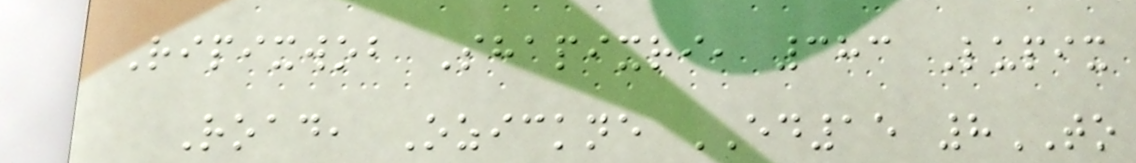Ripixwob Shapixri, 383 Lupix
Road, Ozickne ED15 8TO
